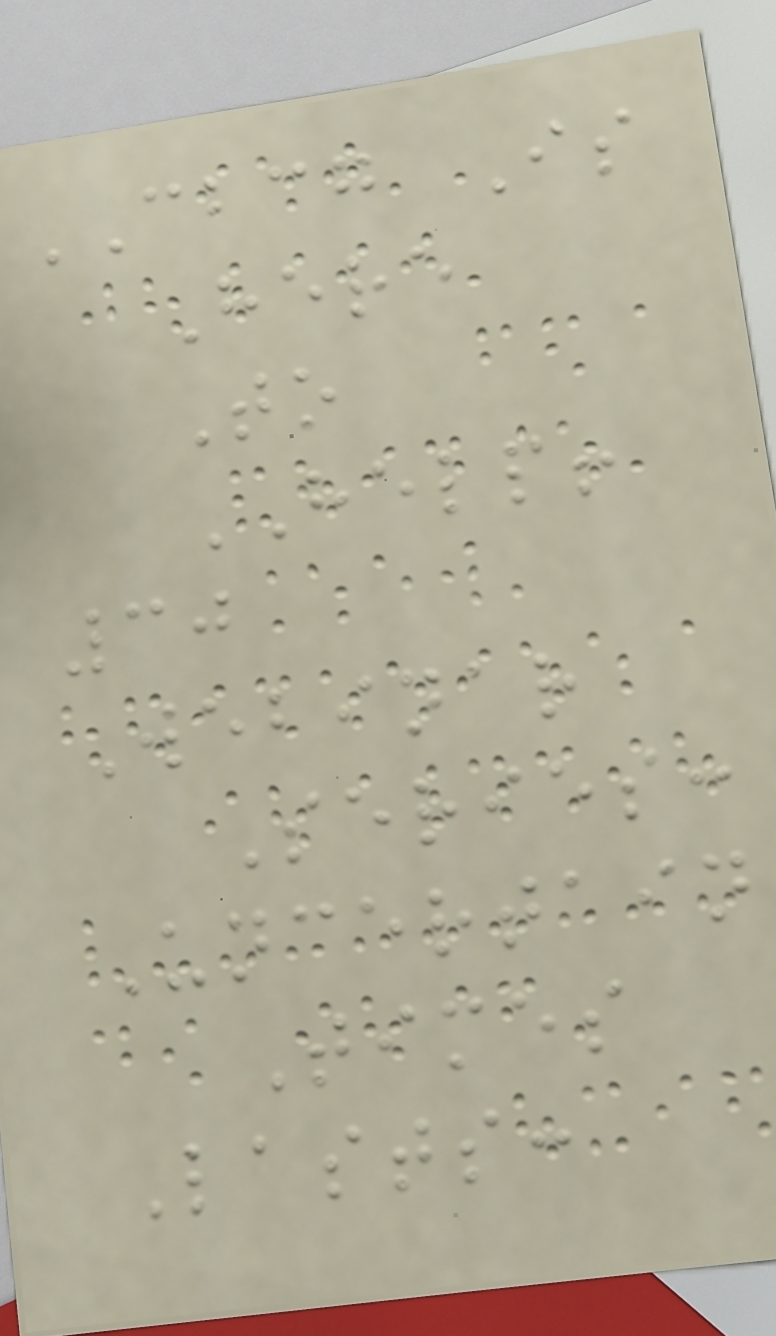CBCG Is
Here
To
HELP!
30
Webinar
Series:
Uncertain
Times
Lasts:
